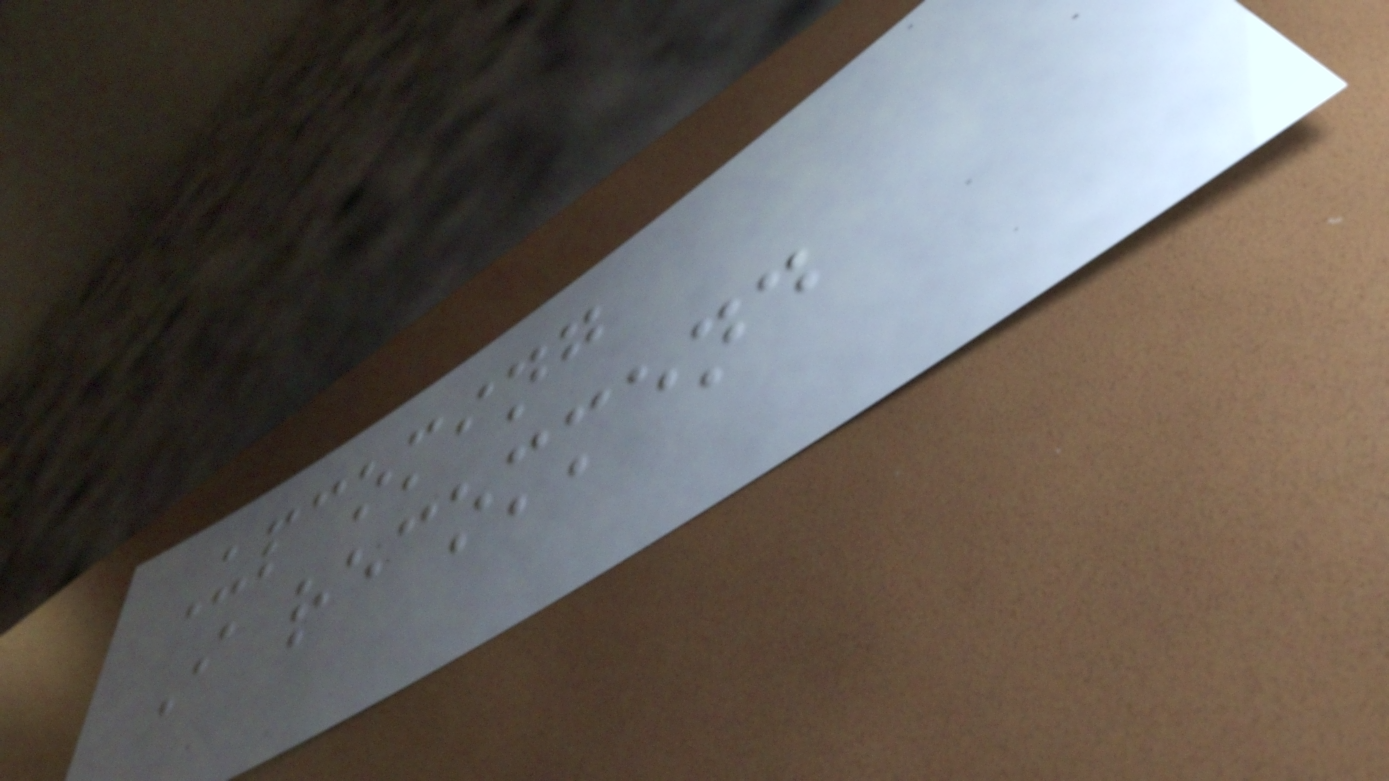Upcoming
I recommend
